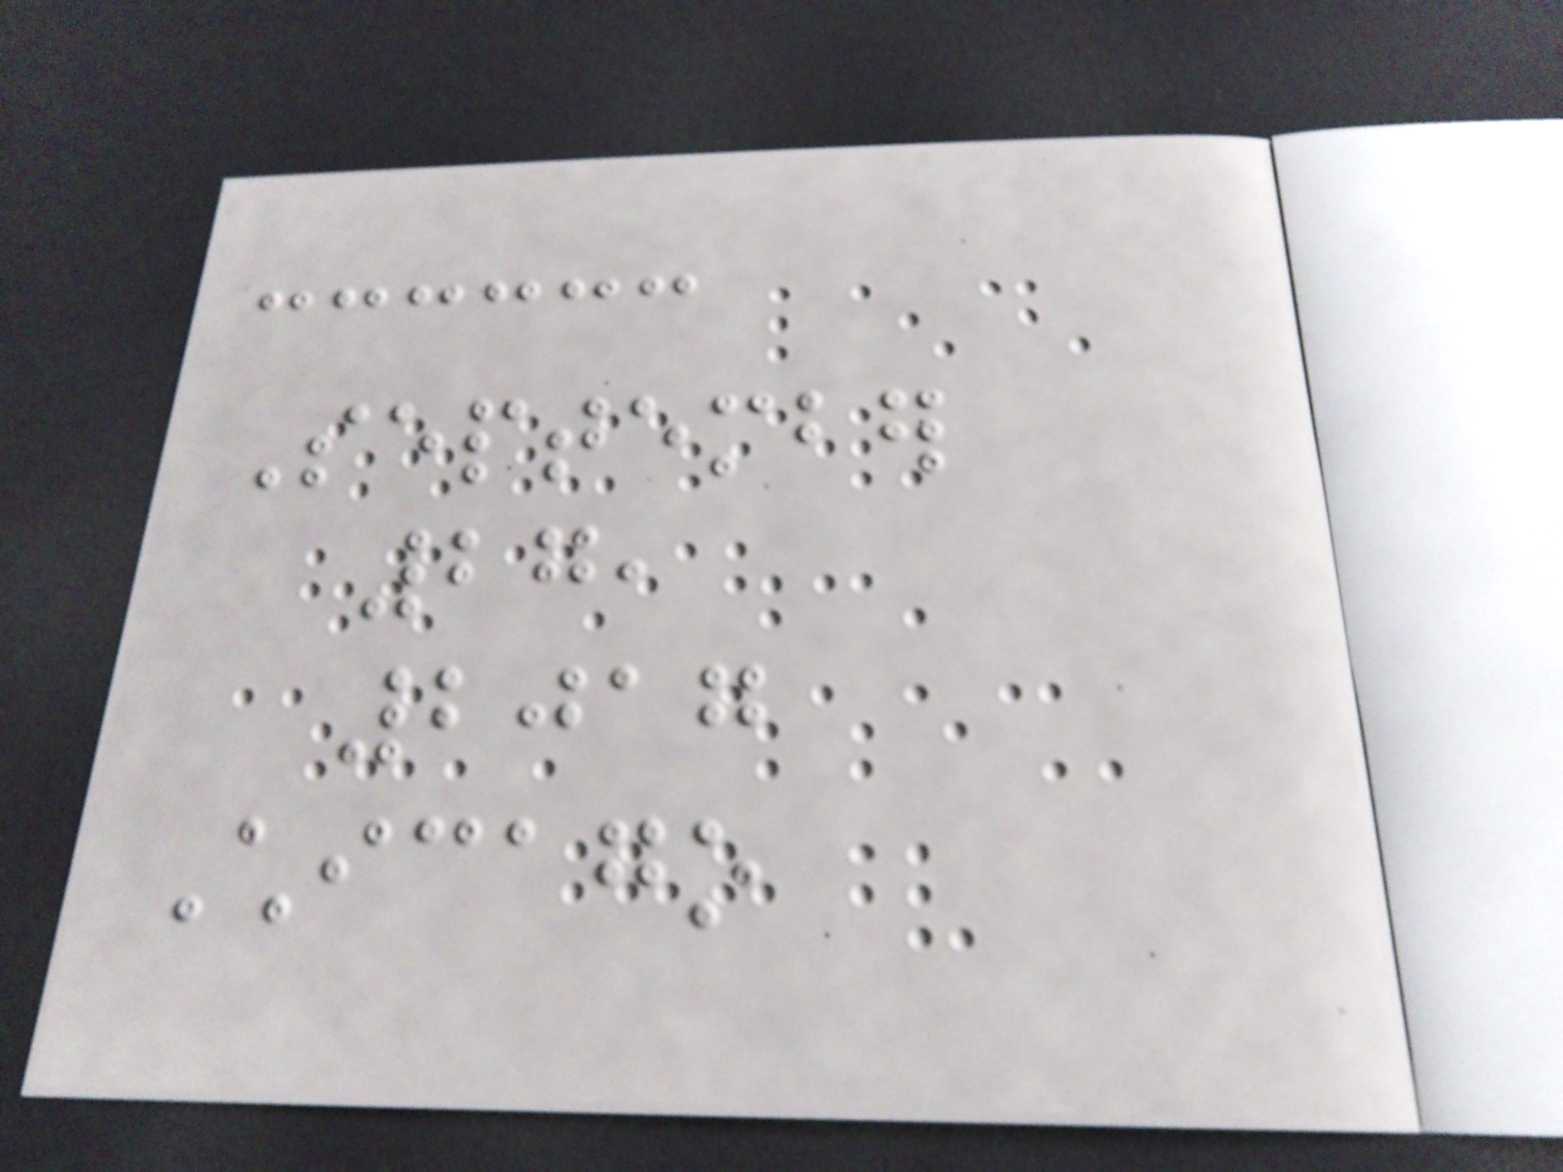September
27,
2017
Chicago
